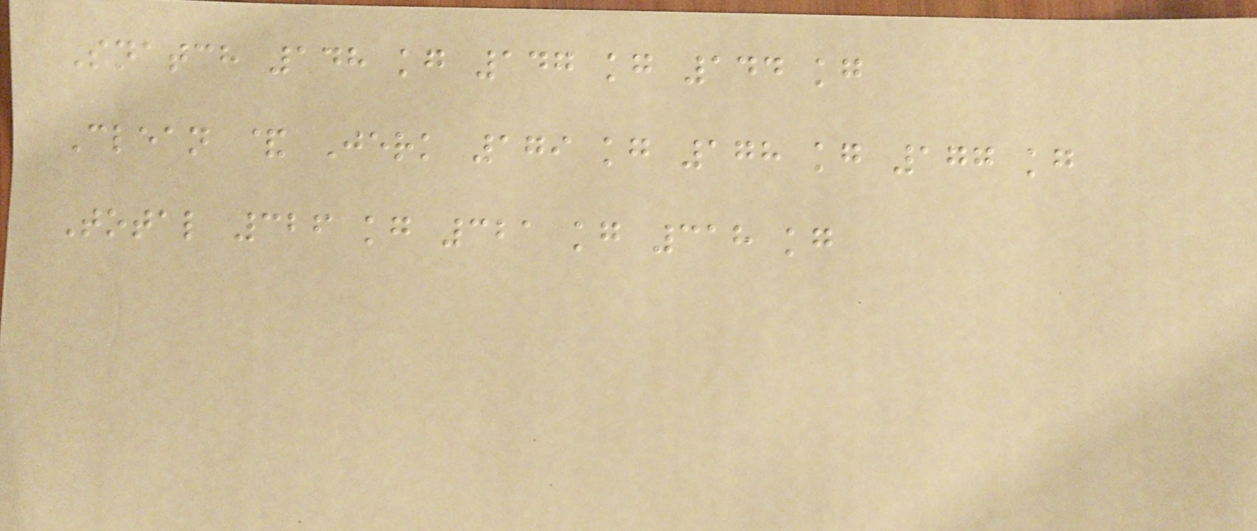Snatch 148 kg 147 kg 144 kg
Clean & Jerk 179 kg 178 kg 177 kg
Total 326 kg 321 kg 318 kg
